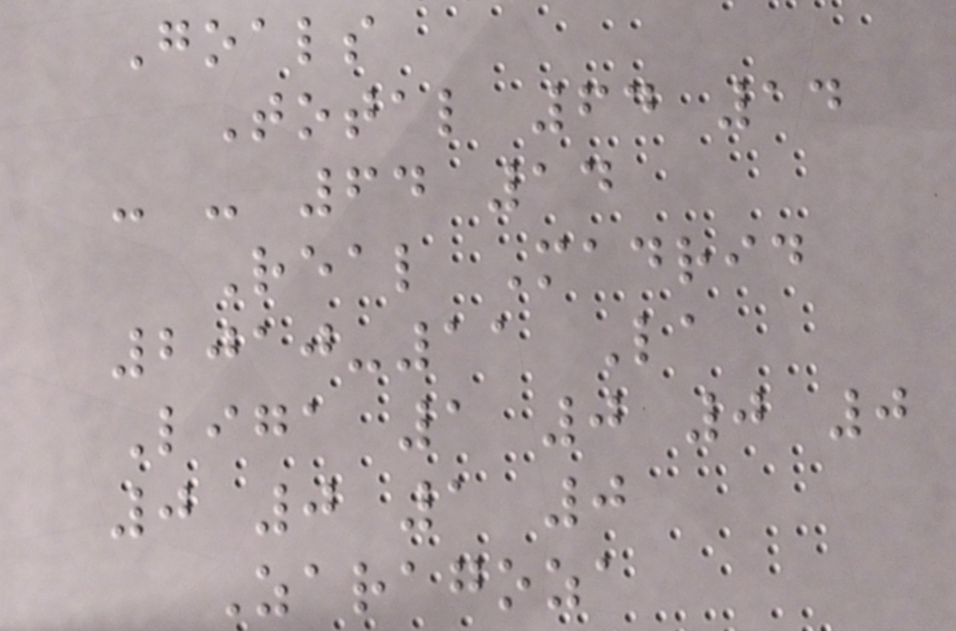Goals
Total 64 14
- - 64 14
Real Madrid
2010-11 La
Liga 1 0 0 0
0 0 1 0
Zaragoza
